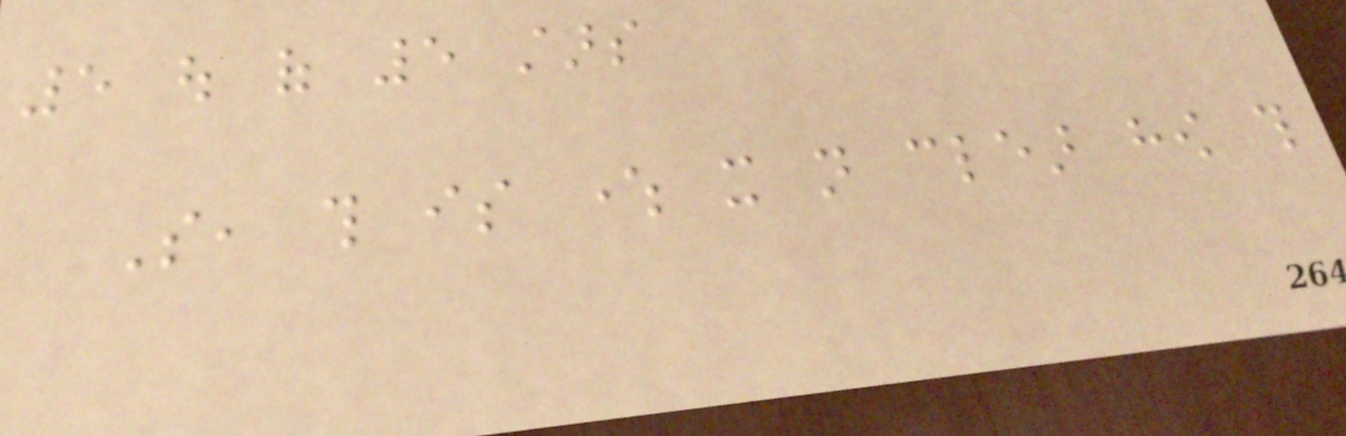5 out of 5 stars
So, this is where it not clear how this
